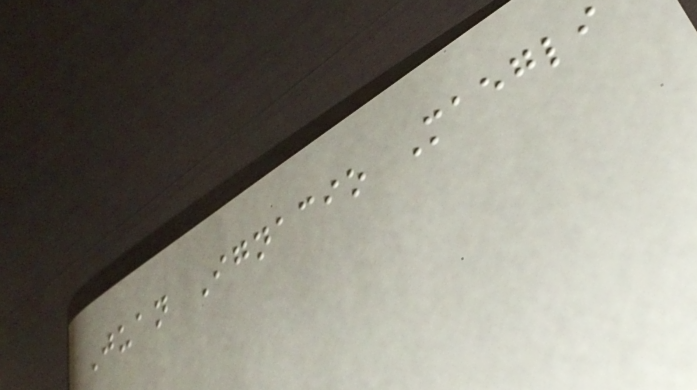Juan Ignacio Maegli
